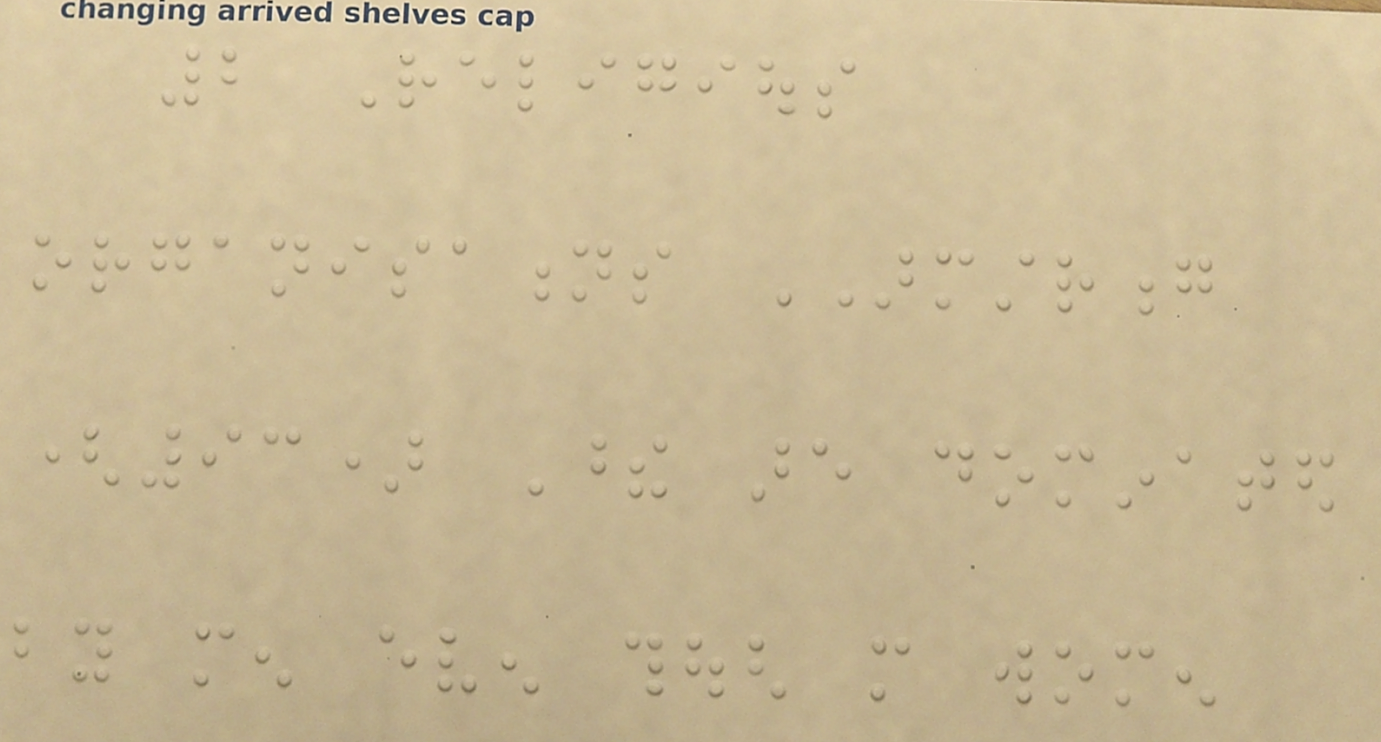2 Religious
organisations ARMSTRONG
(93) These are dominated
by men even though more women
